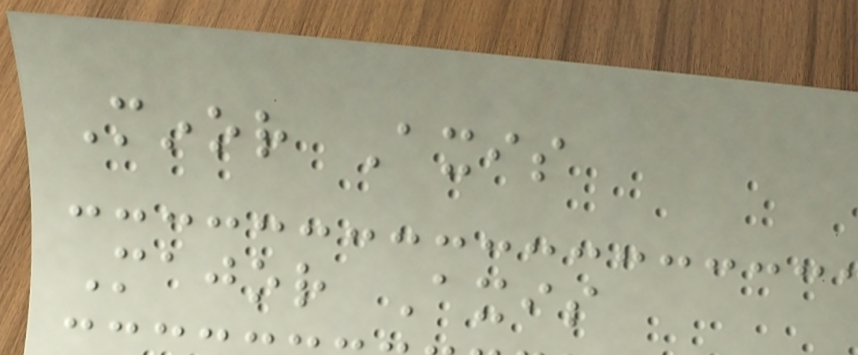Minor Axis
Major Axis
